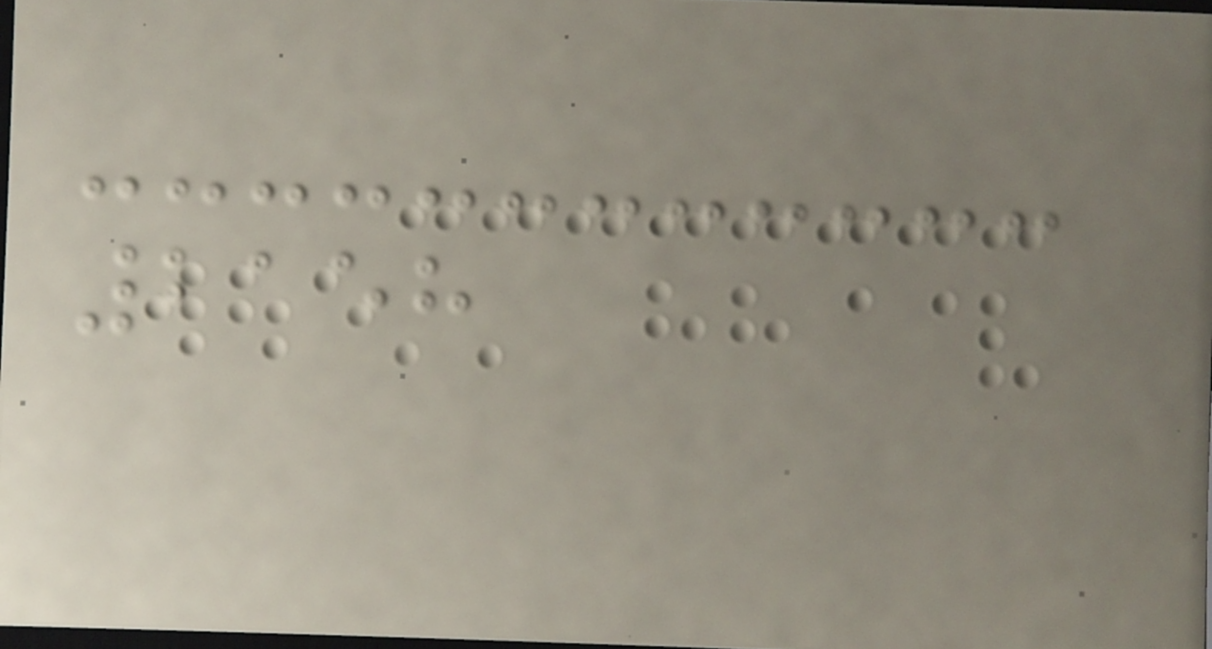2158
